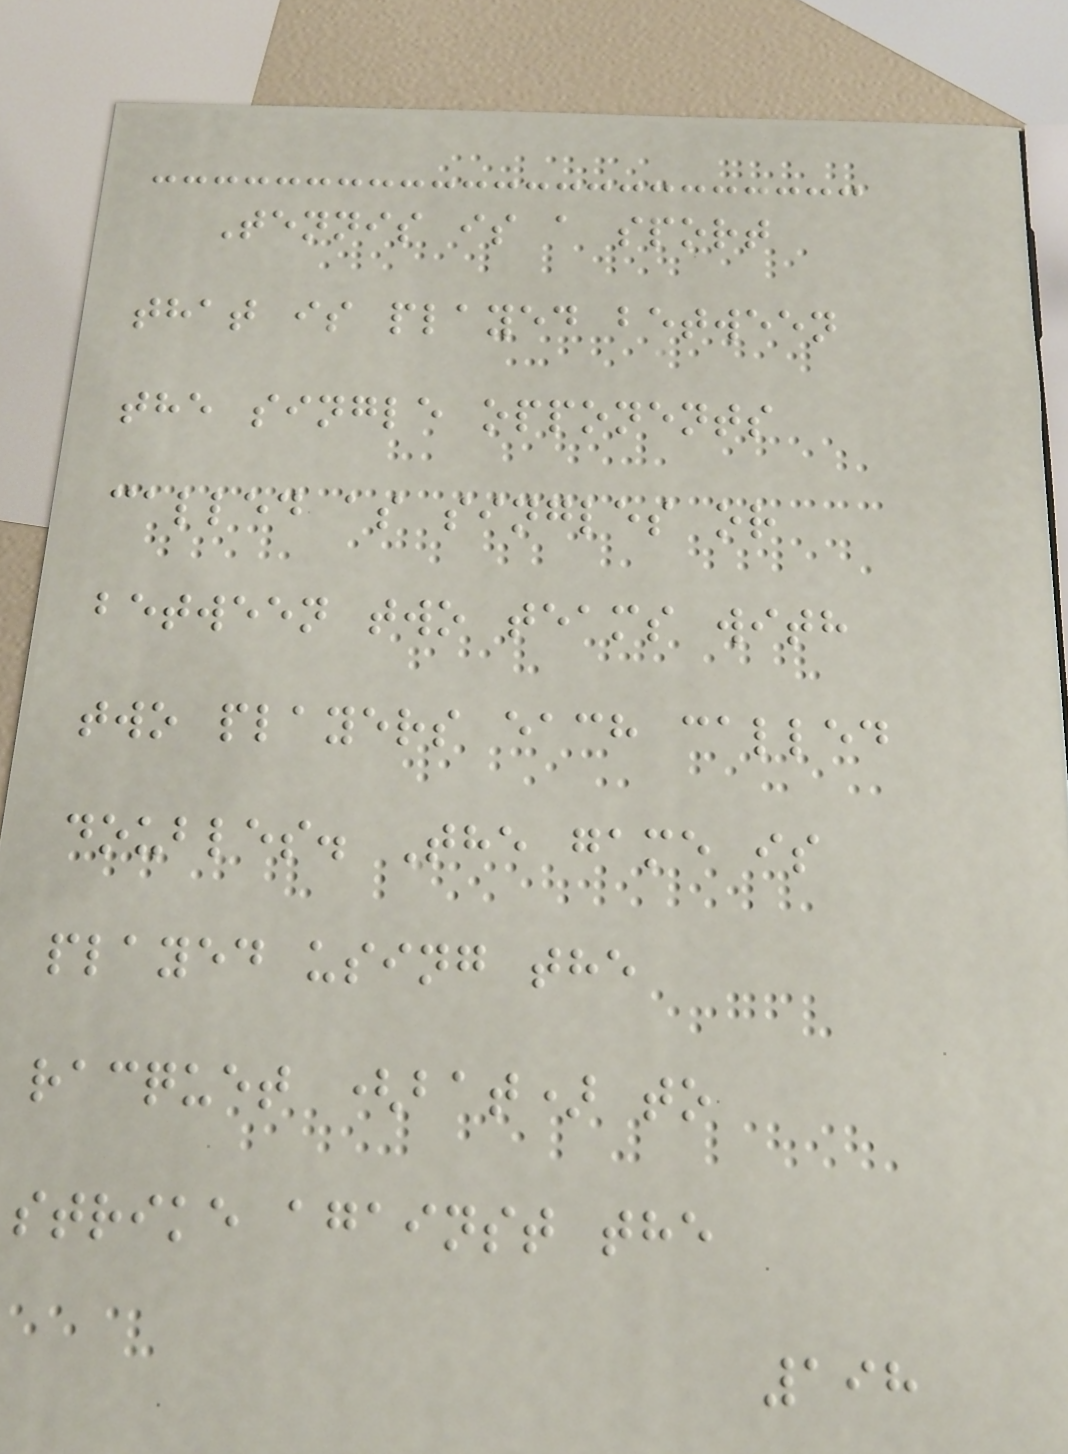Tennis is a sport
that is played between
the single opponents
called as singles or
between two teams with
two players each called
doubles. The game is
played using the
racquet (bat) to
strike against the
198
